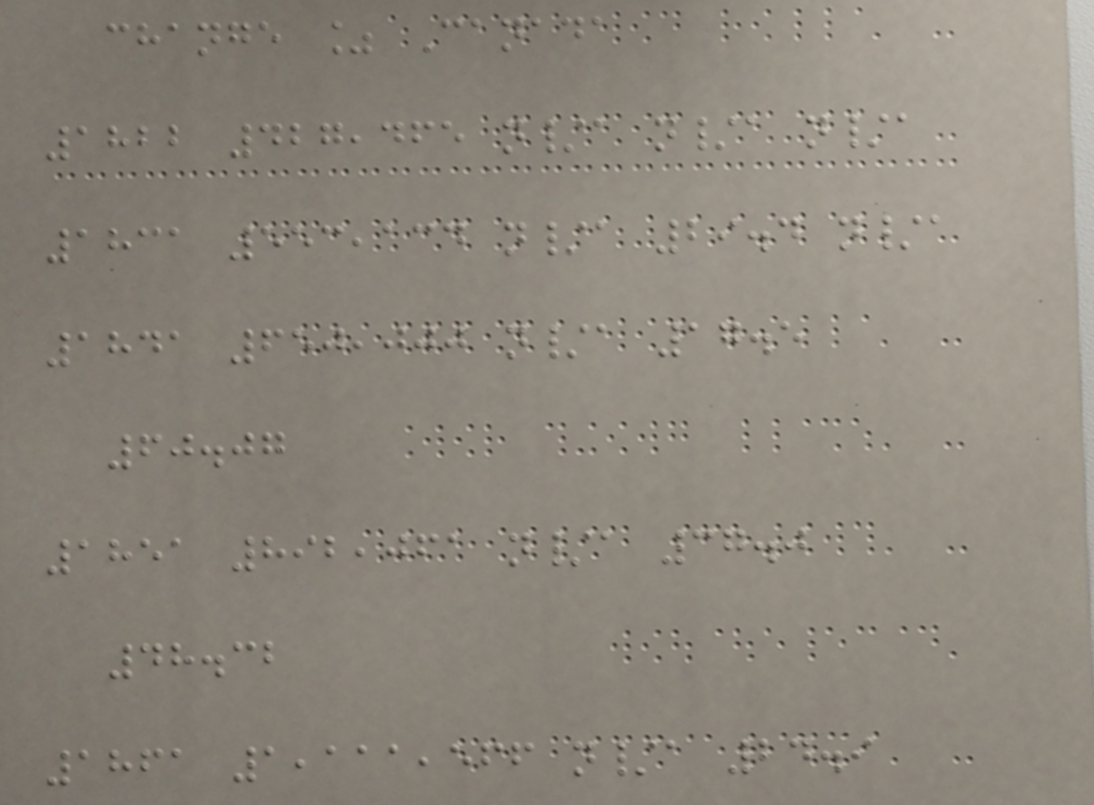change % Canada
1822 427,465 n/a n/a n/a
1831 553,134 n/a 29.4 n/a
1841 650,000 n/a 17.5
60.07
1851 892,061 n/a 37.0
48.32
1861 1,111,566 n/a 24.9
